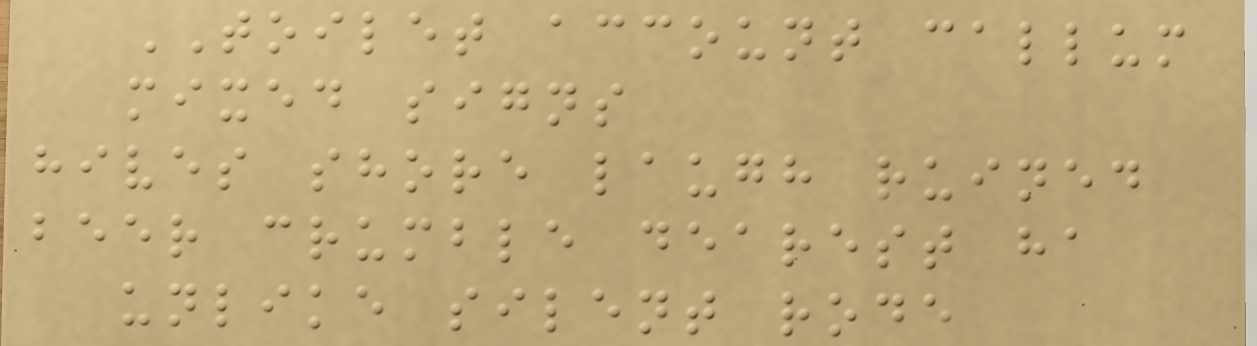TOILET account callum
mixed signs
hives shore laugh ruined
beer crumble dearest ha
unlike silent rode
